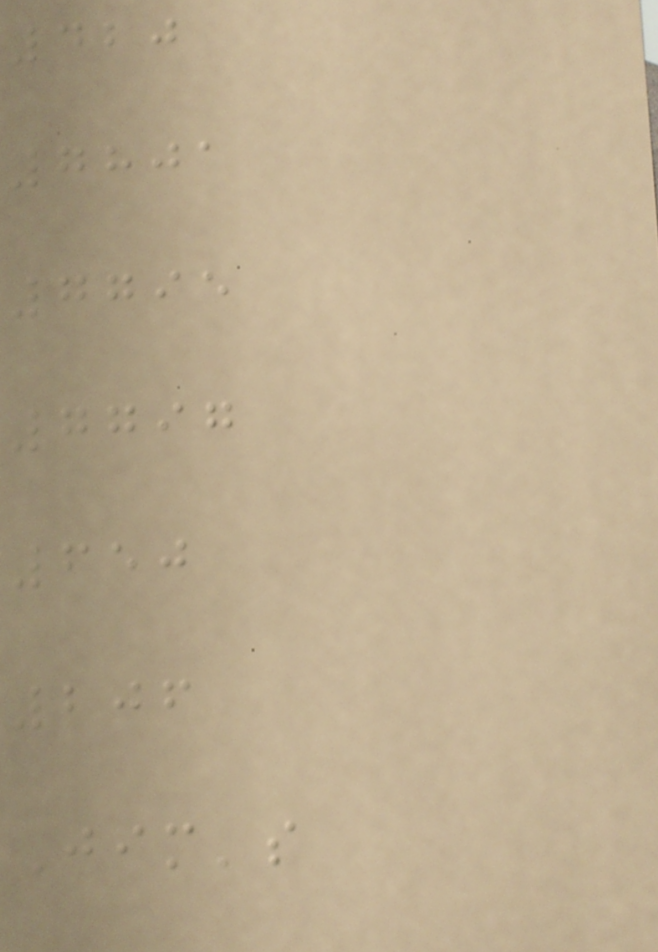420
7801
7795
7797
650
206
Jim's
